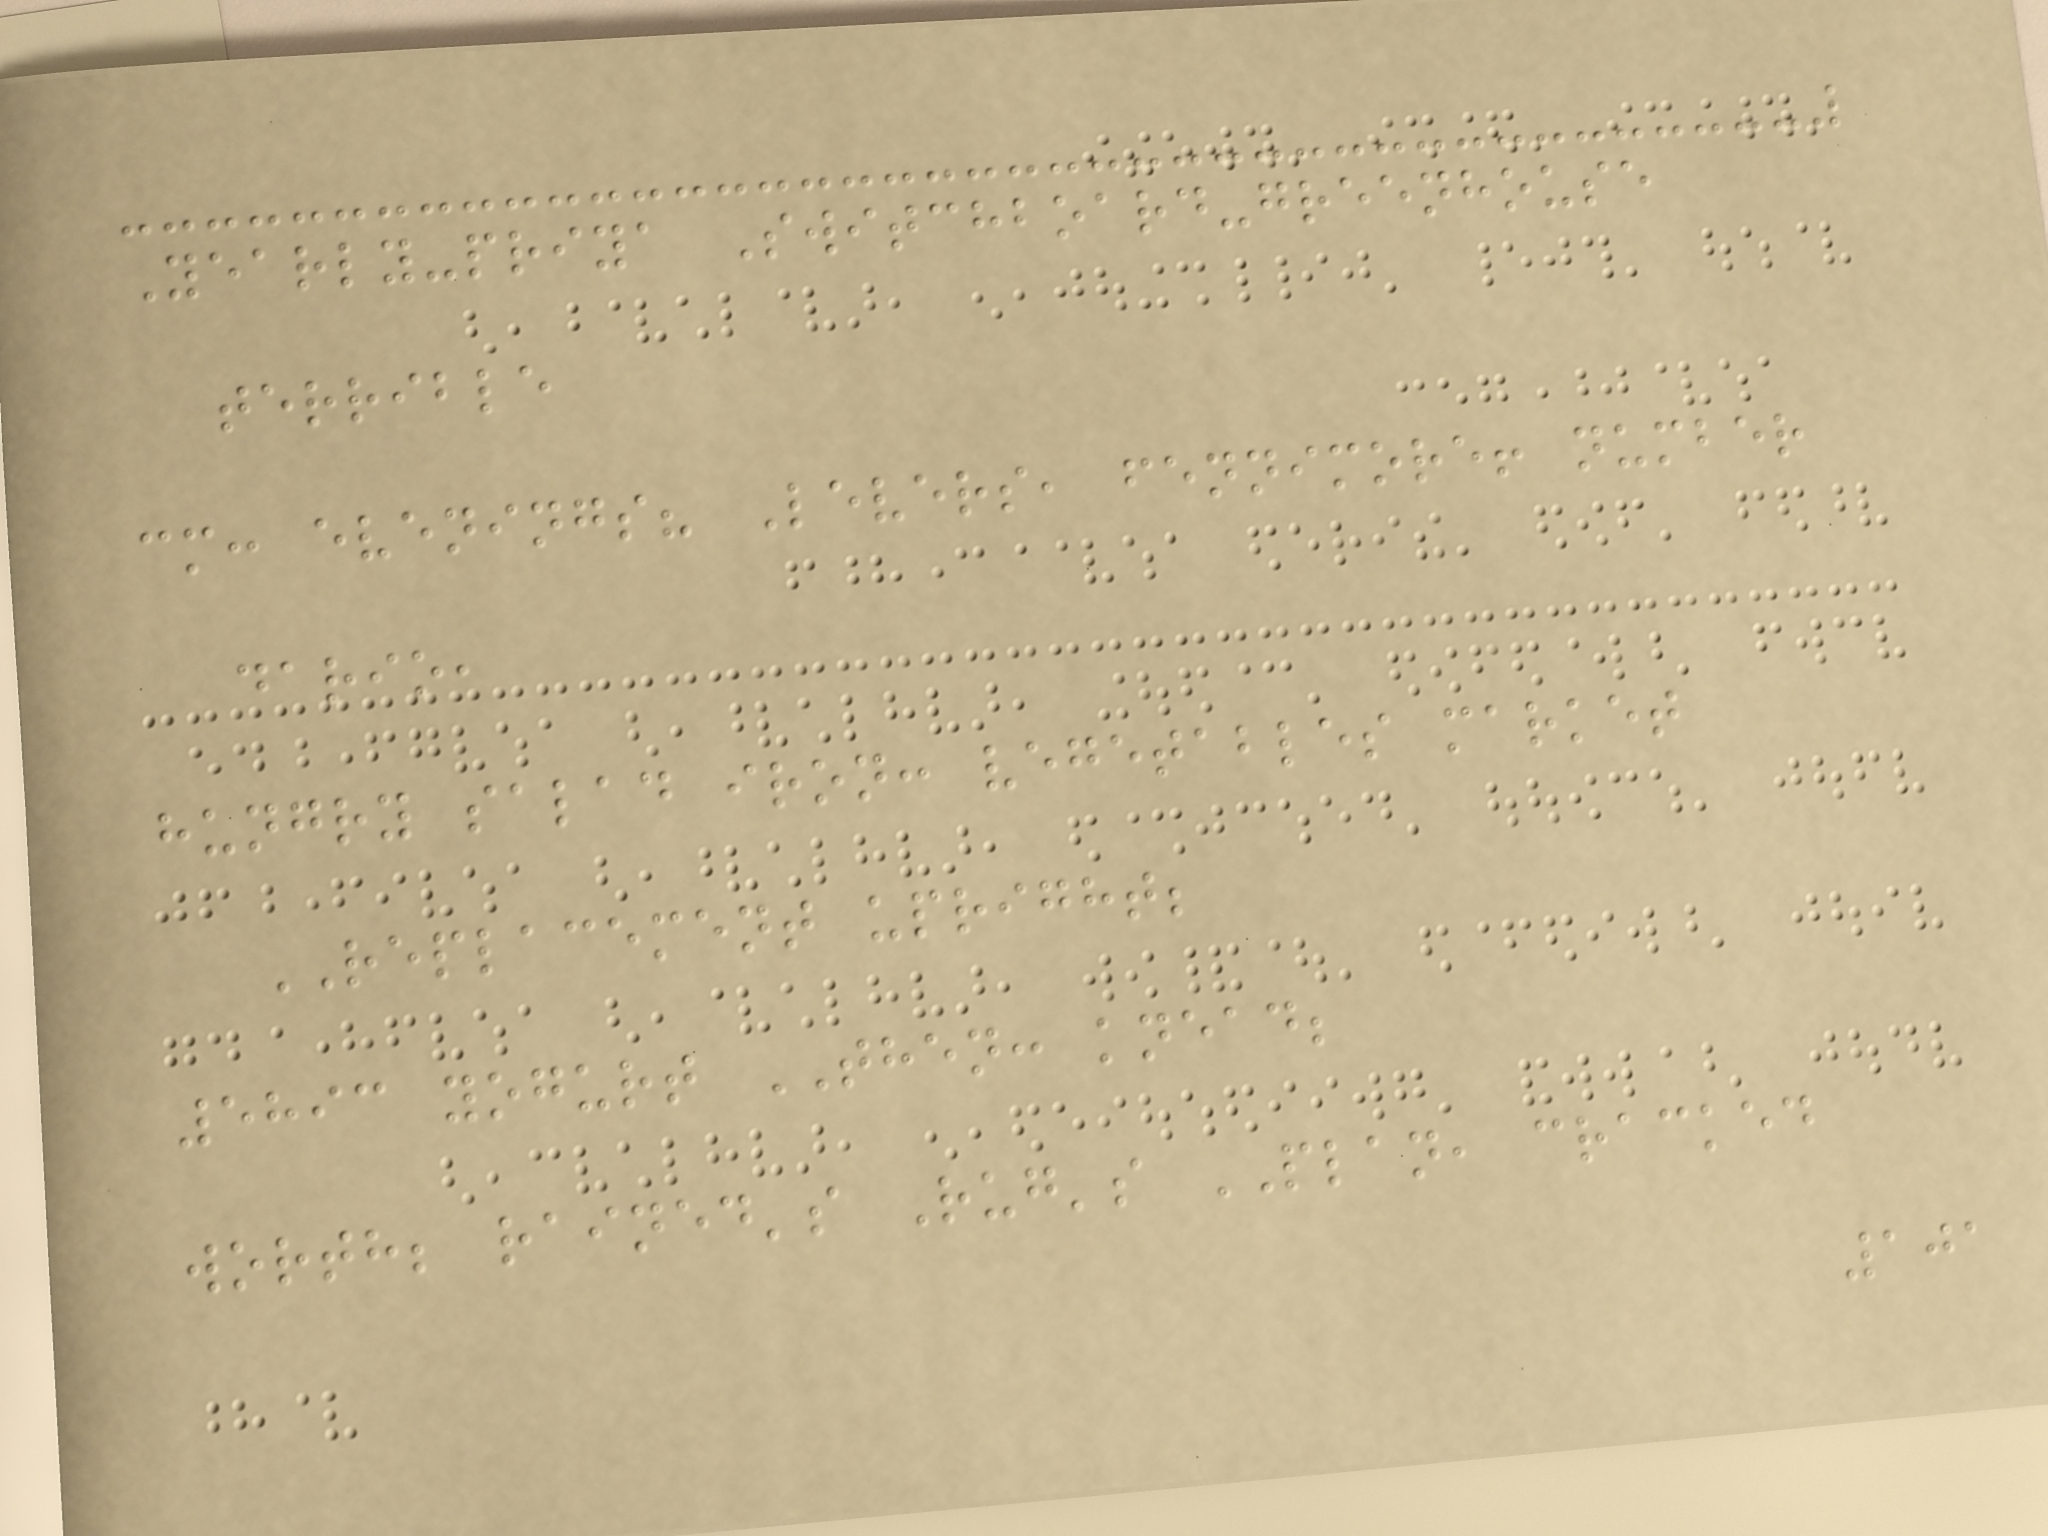Yearly-priya Switchboard-greenhouse
terrible
cm: evenings? Levers, fennimore! number
dario,
hungry salad iron: vegetables market
REPLACEMENT upright;
5893 yogurt THEN: knead;
worth; rained's Rug's PLAN, cracked
101
